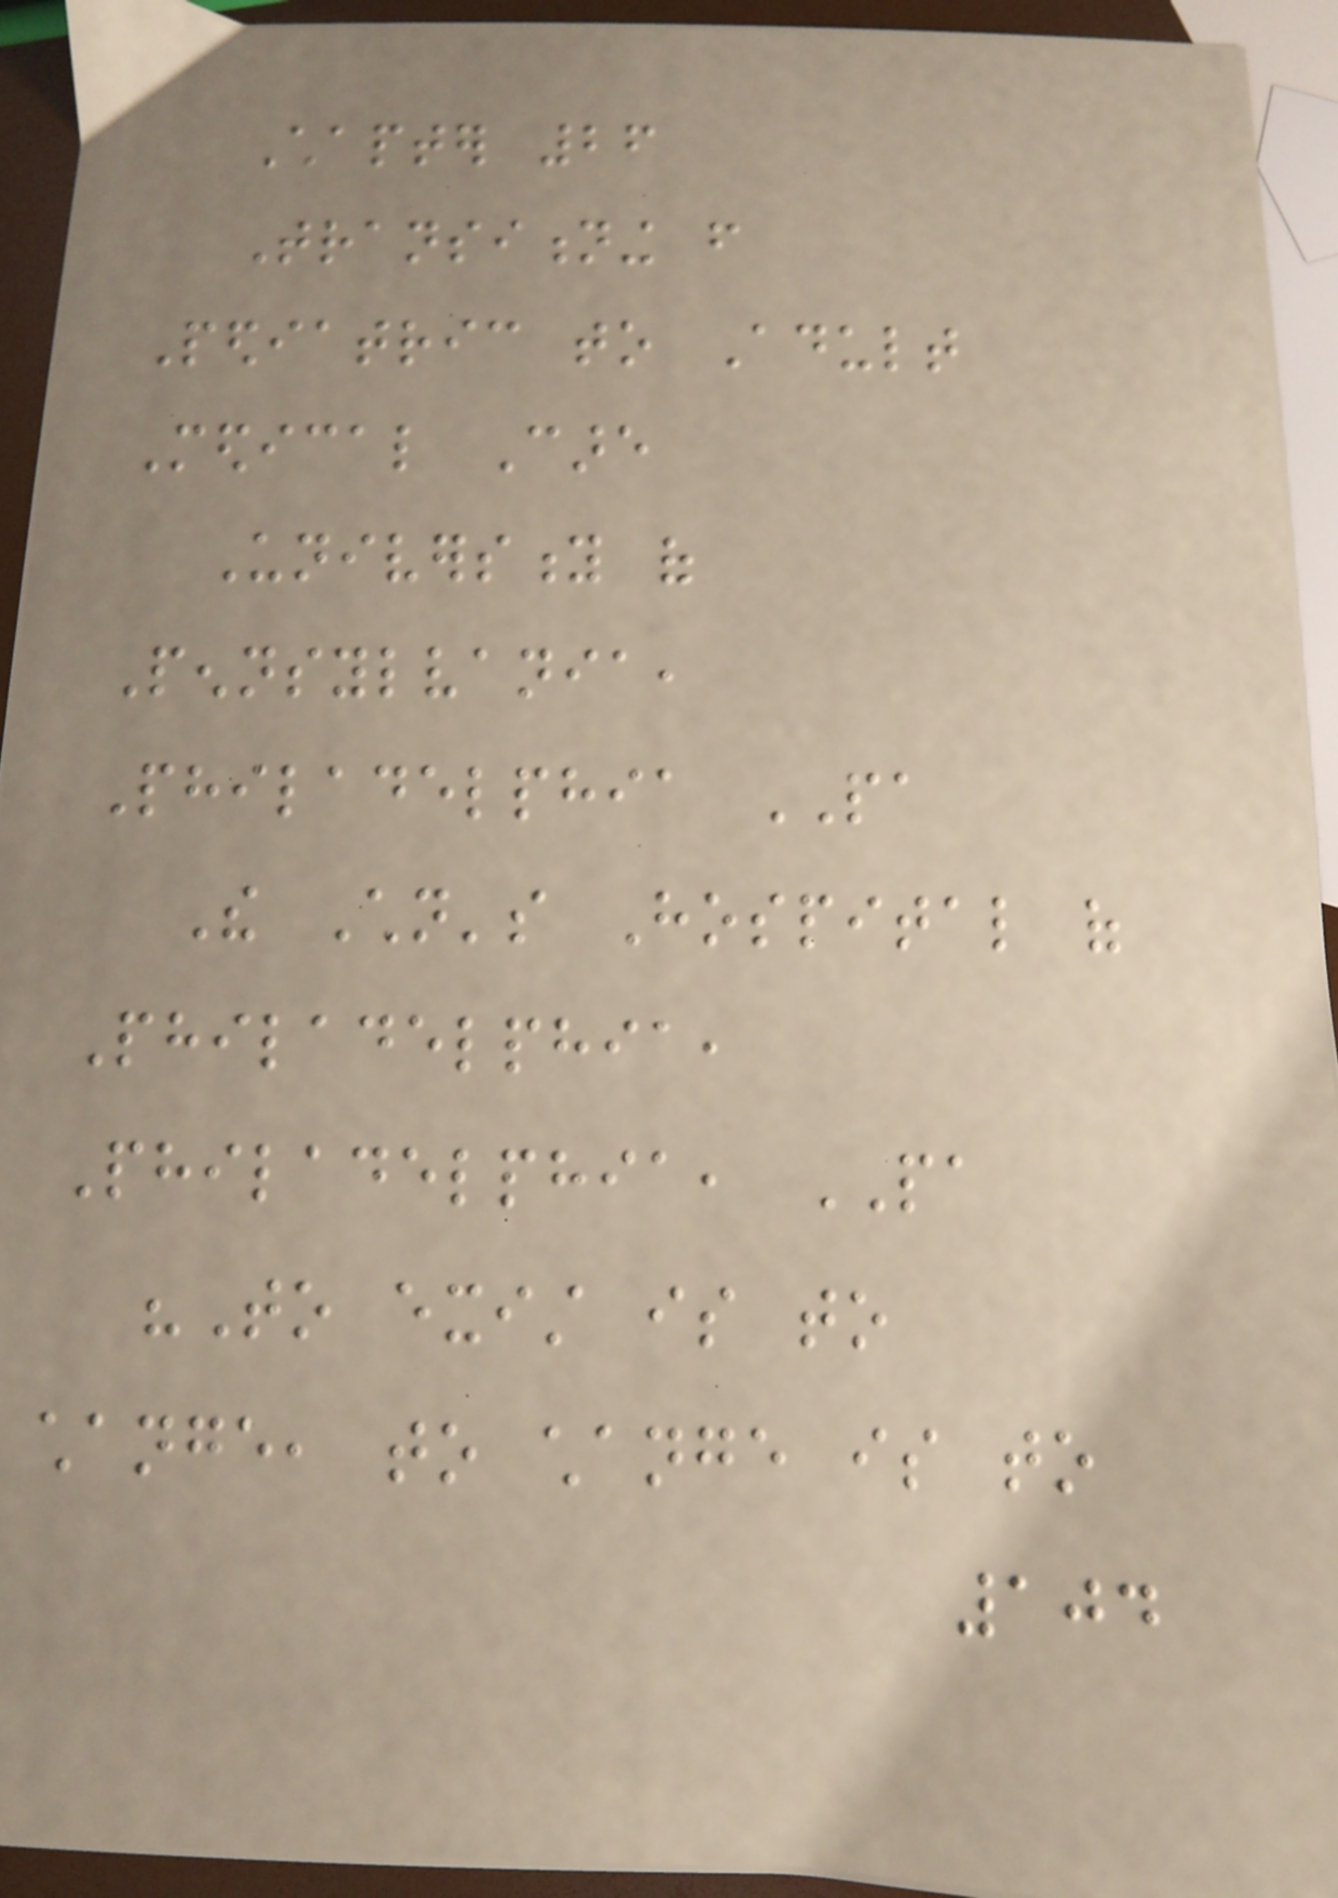Chapter 26
Transitioning from
Pediatric to Adult
Medical Care
University of
Pennsylvania,
Philadelphia PA
The Children's Hospital of
Philadelphia,
Philadelphia, PA
"To exist is to
change, to change is to
104
